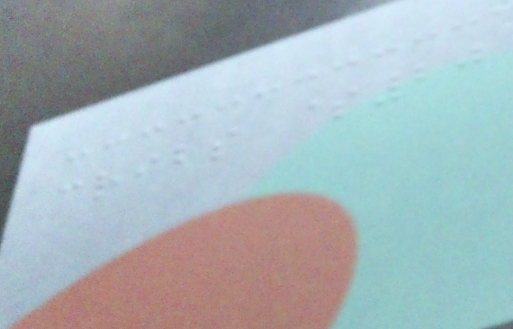cribs $20
